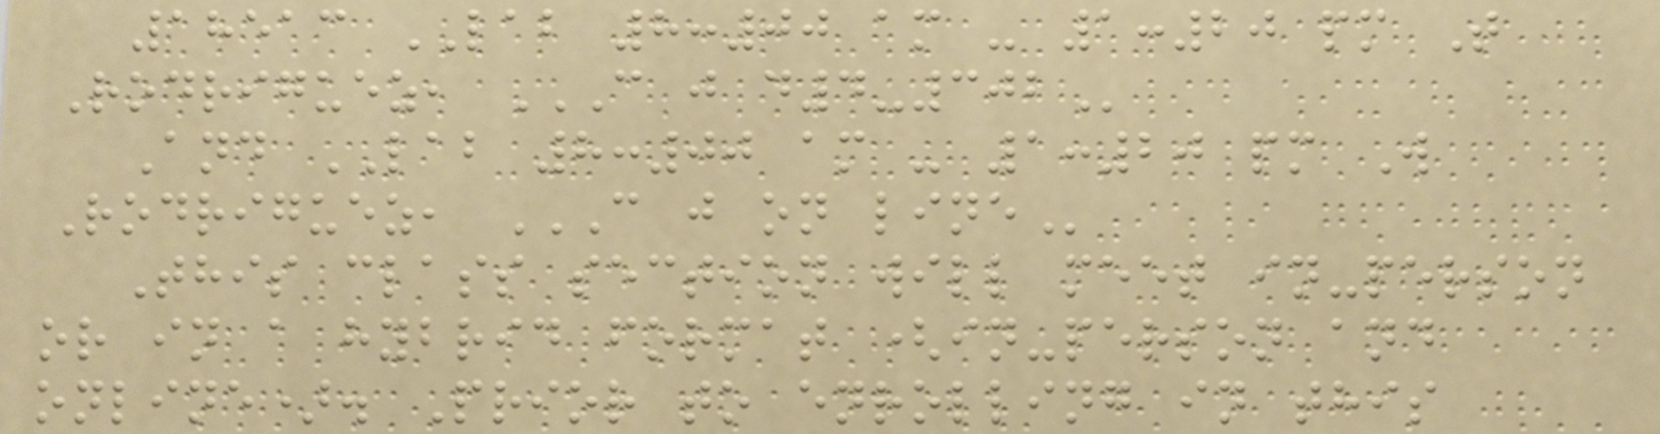18513 LAB 8:00 am - 1:20 pm T
Rodriguez, C J D4-302
And LAB 8:00 am - 1:20 pm W
Rodriguez, C J ON LINE
This class section will meet in-person
or in a hybrid format (in-person and
online). Prior to enrolling in this
